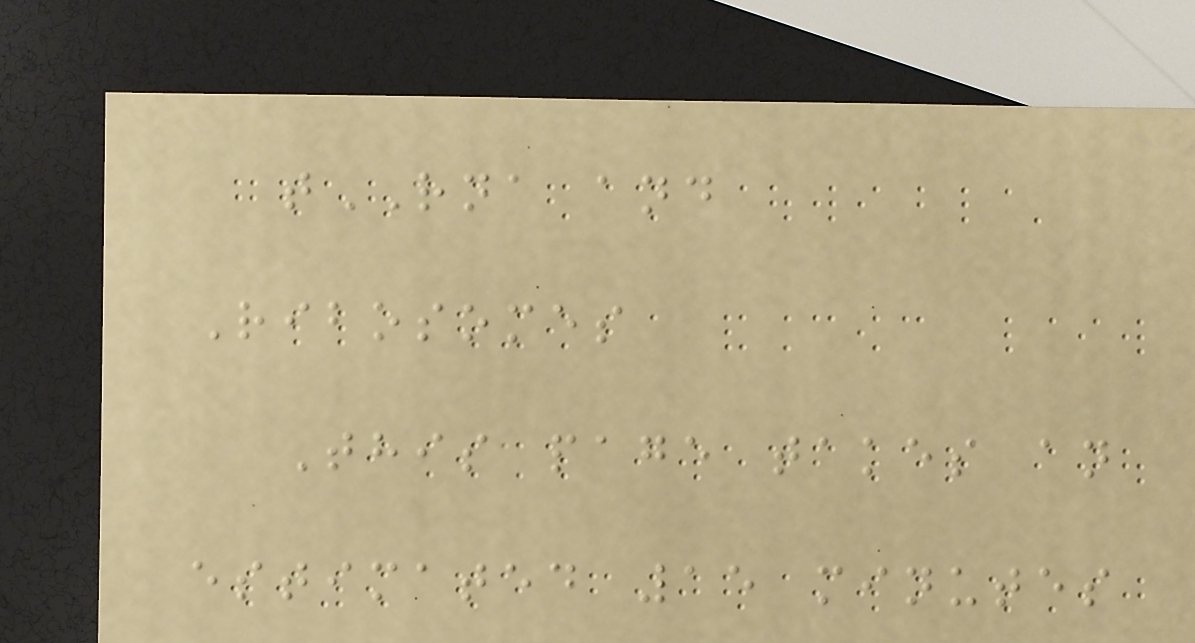tRNA and
Ribosomes
This page takes an
estimated 15 minutes
